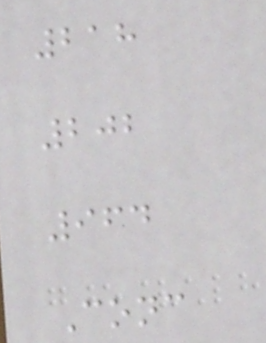218
202
964
Conc
